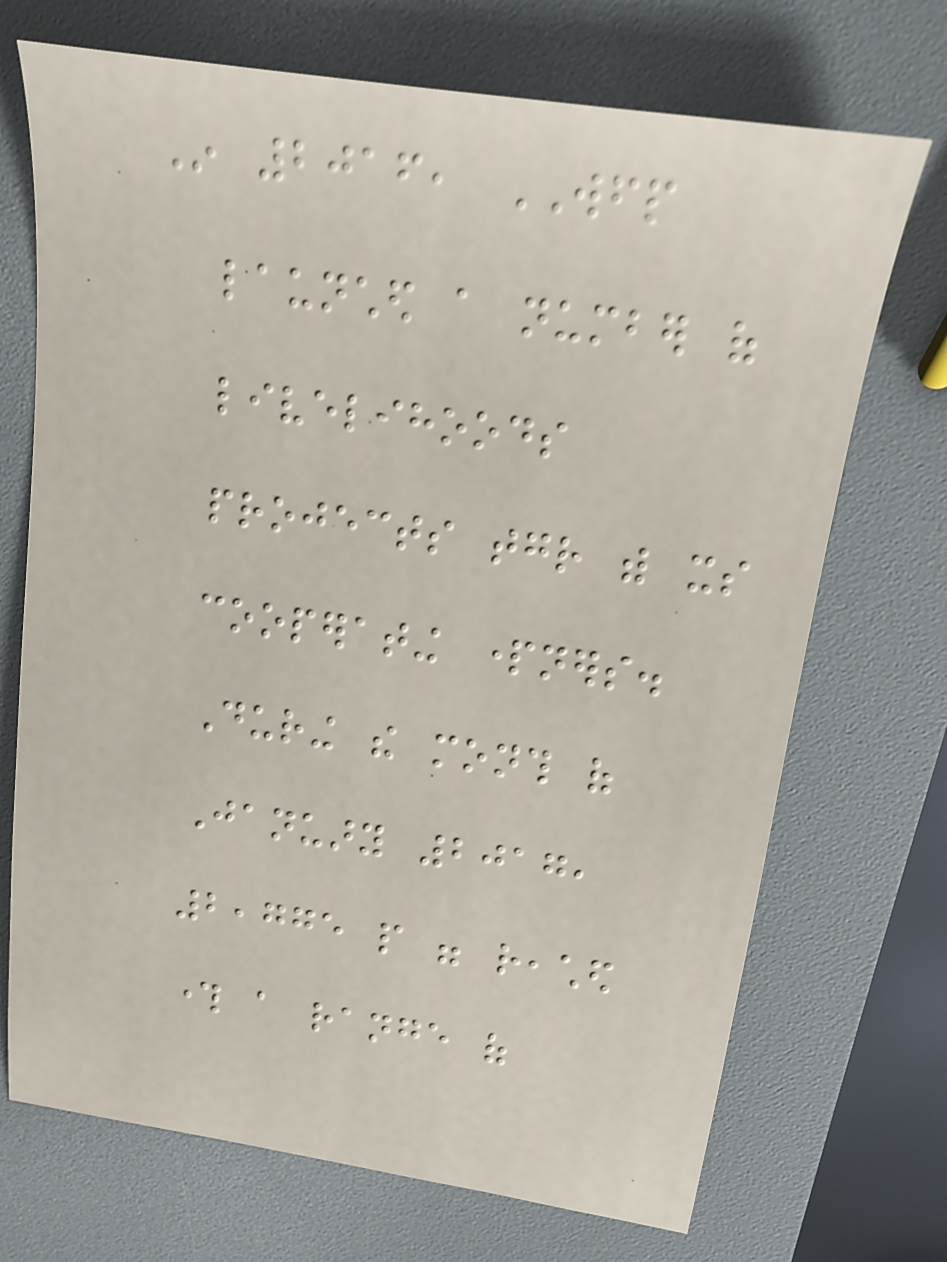In 2016, WFP
launched a number of
livelihoods
projects together with its
cooperating partners.
During the month of
January 2017,
2,775 people were reached
through a range of
